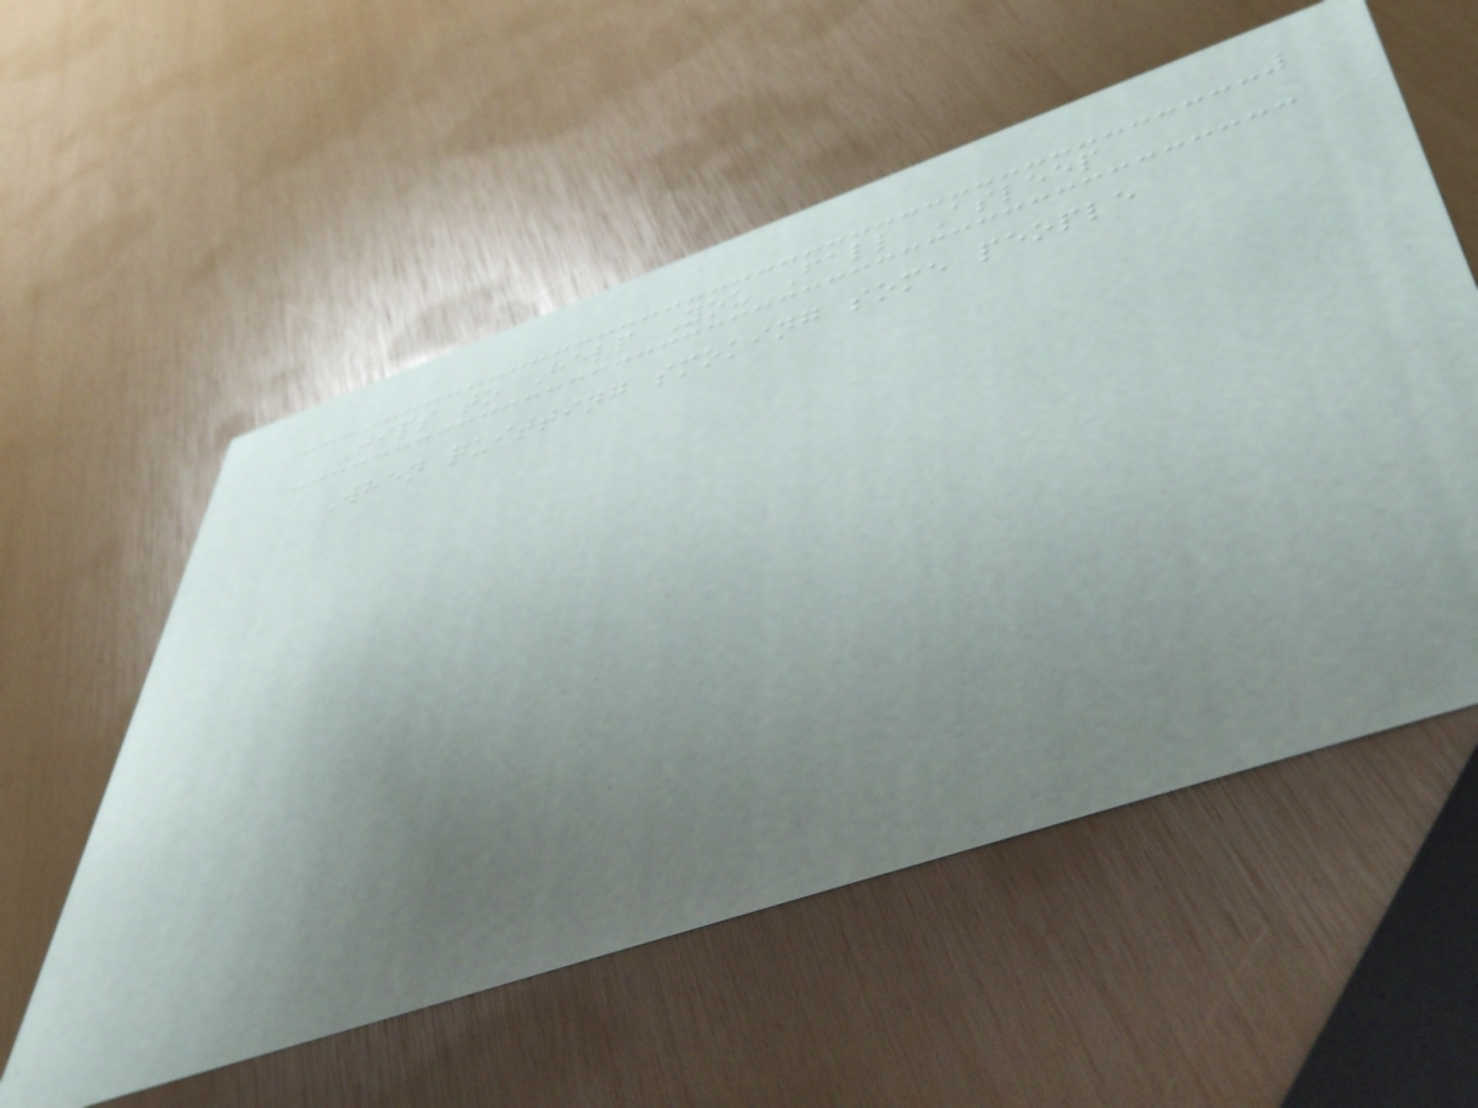Tips to Help You Fall Asleep
When quitting smoking some people
